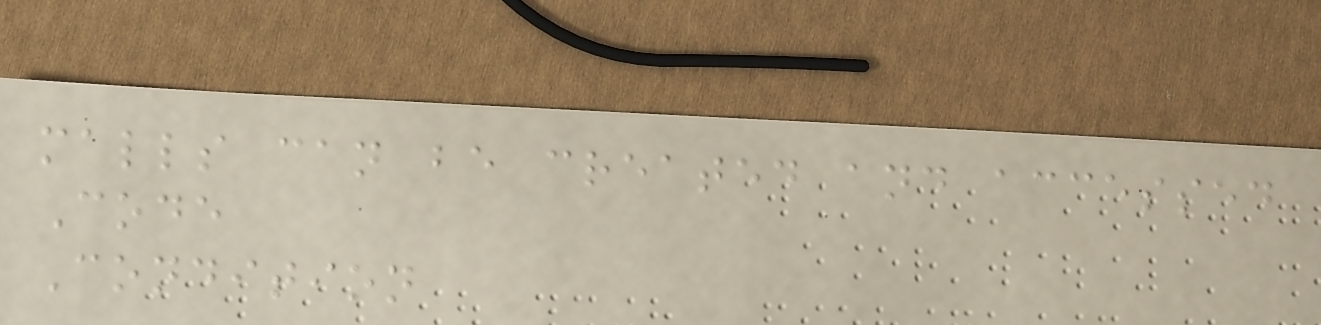malls can be created and accessed
Code
Condition
